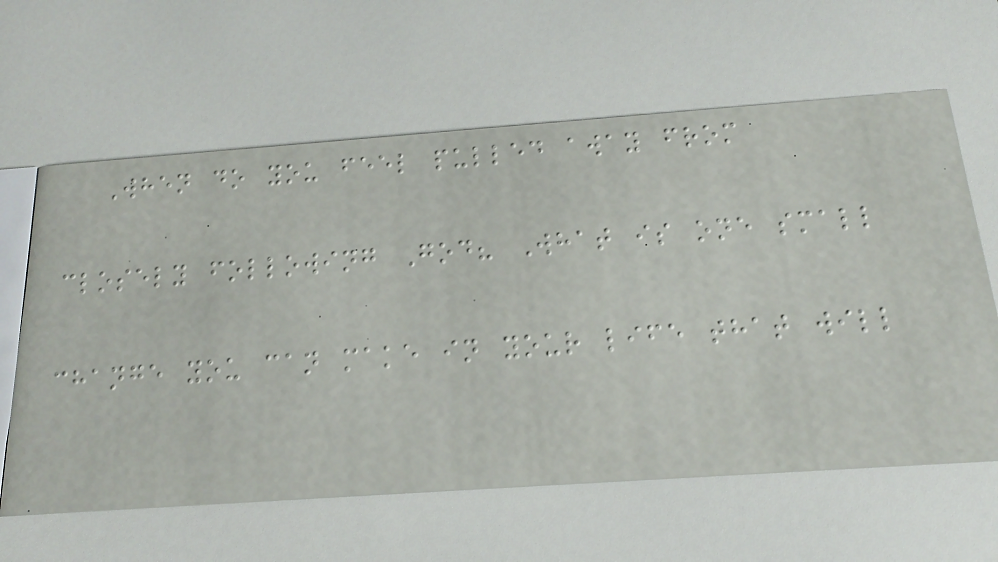When do you feel pulled away from
closely following God? What is one small
change you can make in your life that will
